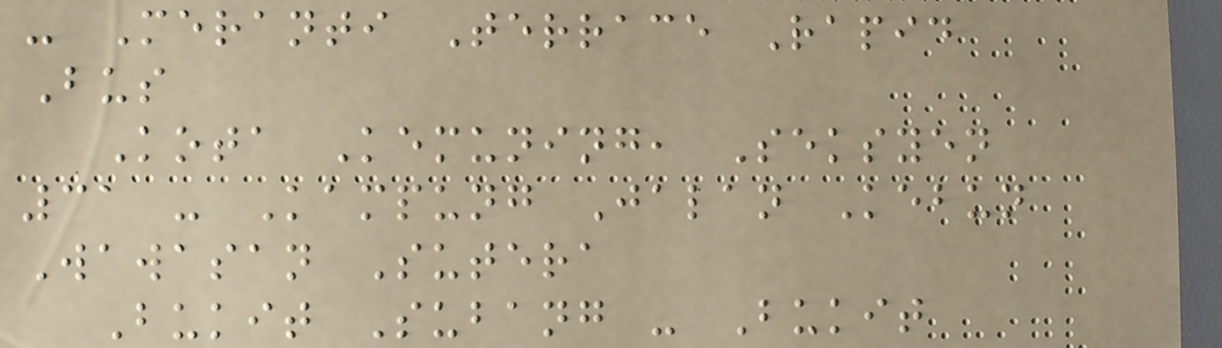- Meranti Terrace Rapid
Bus
Kota Kemuning, Seksyen
31 - Kampung Jalan Kebun
Wawasan Sutera
Bukit Subang - Bukit
